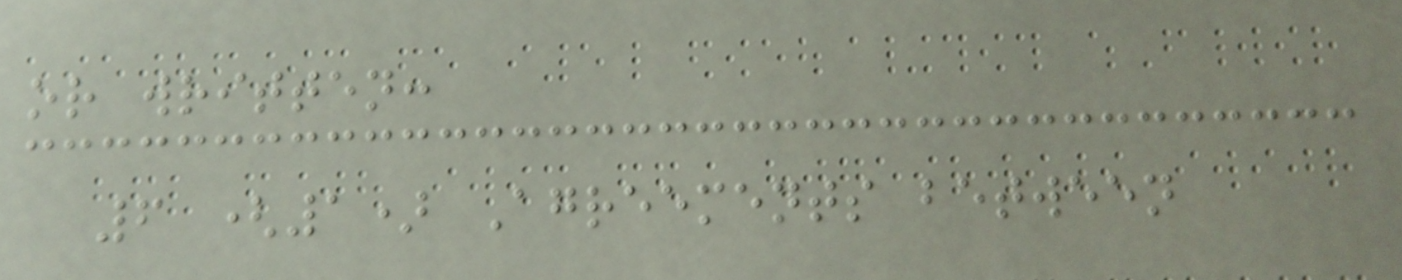or written:
6 (1) Agreements between
